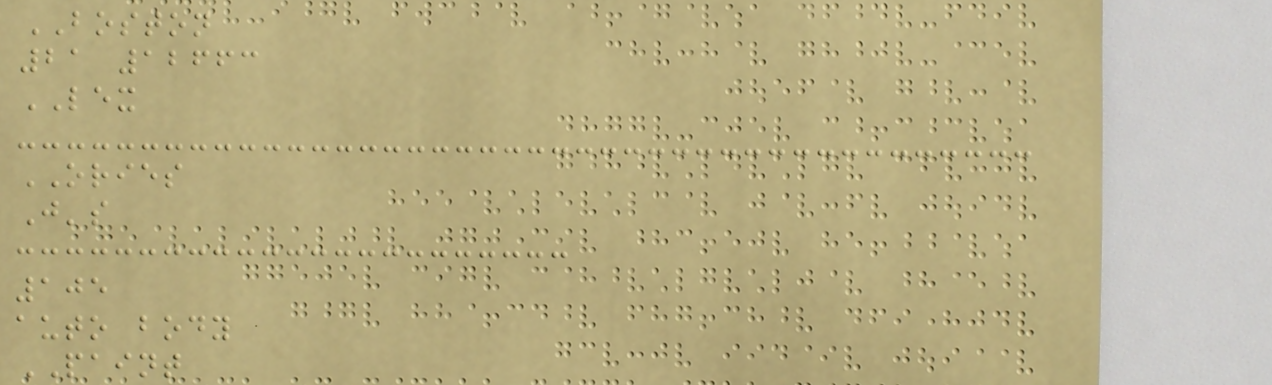BOSTON
21 12663
LEX
ORIES
J's
105
auto body
PAINT
